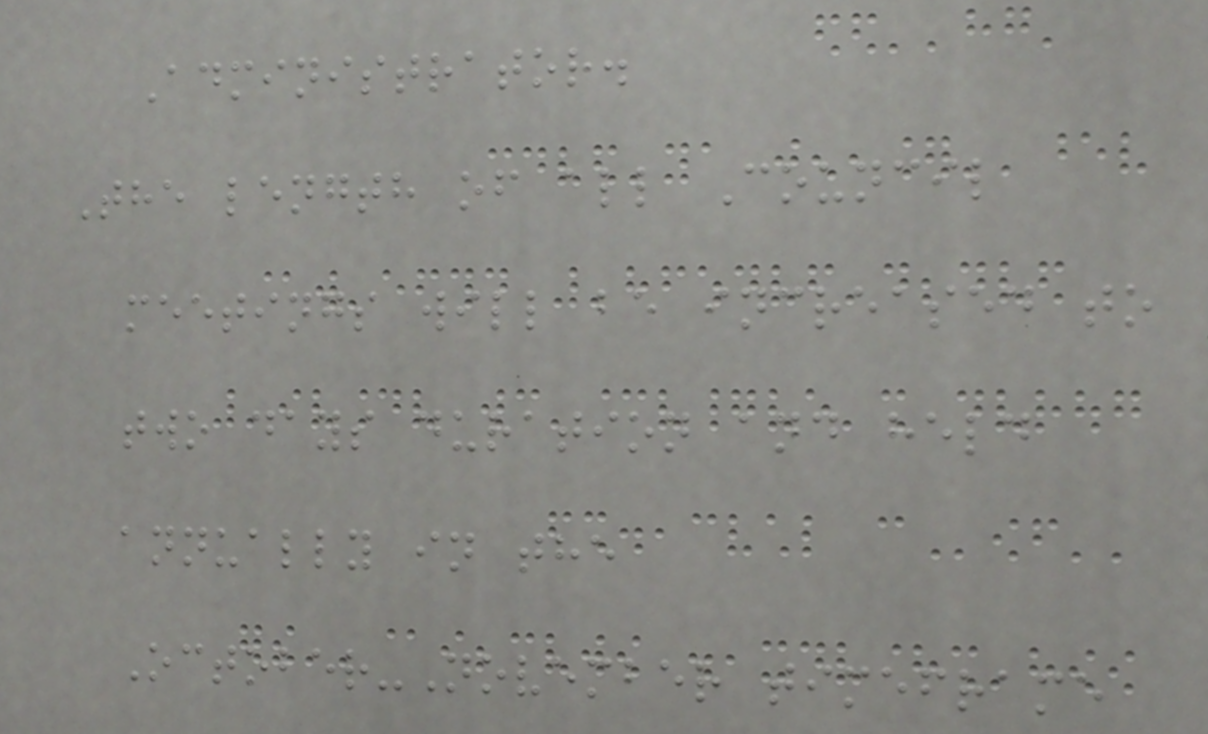Administrator.
The length of all Council
meetings will be increased to
two days duration and held
annually in the
October-November timeframe
